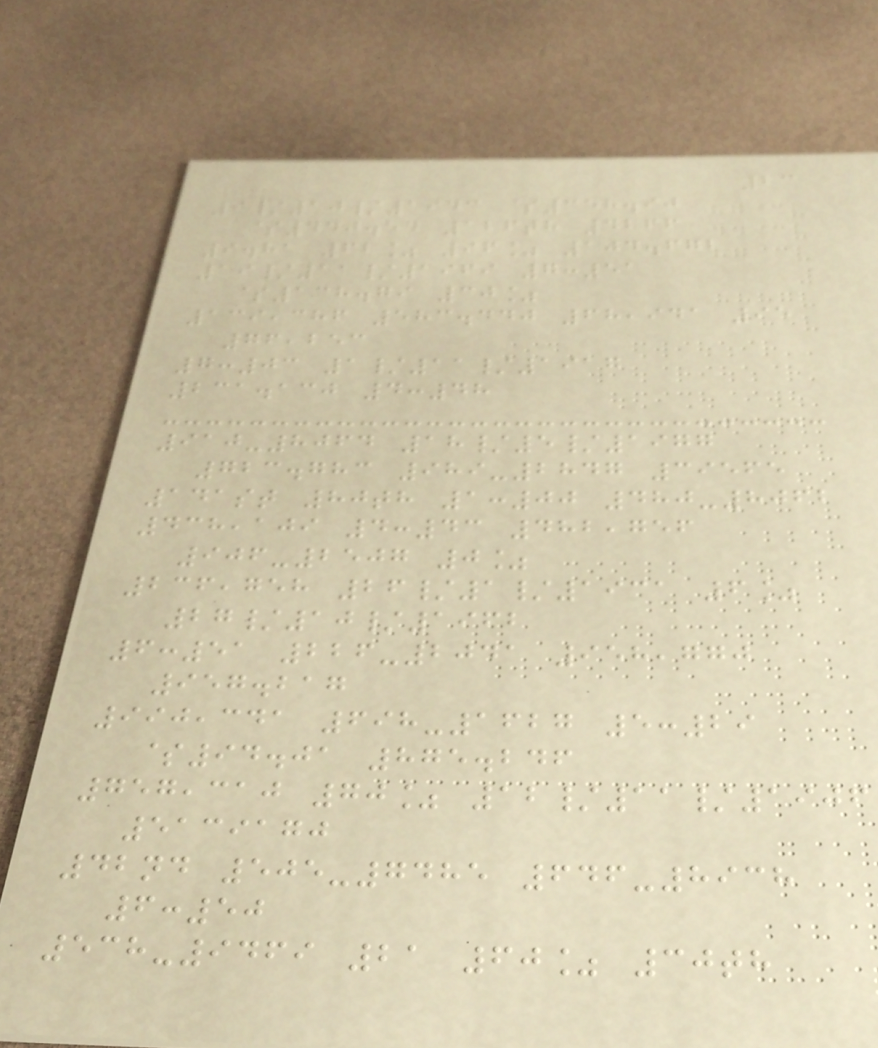23
9/10/1943 $358.90
$440.54 126th 4266
9.81 62% 96% 104.672
19/11/1969 7:51
$138.79 30%
139,386 583.440 68,941 95
76,253
7:03 1/11/1917
231.130 4:48
910-8064 18/5/1977
723.783 989-2847 39565
141st 80th 1:00 480-8062
438,109 4:43 482,756
906-2507 0%
236,758 26/1/1931 6%
27/10/1962
6:51 226-2041 958,770
957.217
990,341 698-1627 5:29
$94.01 875.246
757,310 70% 12/11/1906
5139170
42nd 505-7485 646-8938
6:50
538-9469 21 60% 30th
